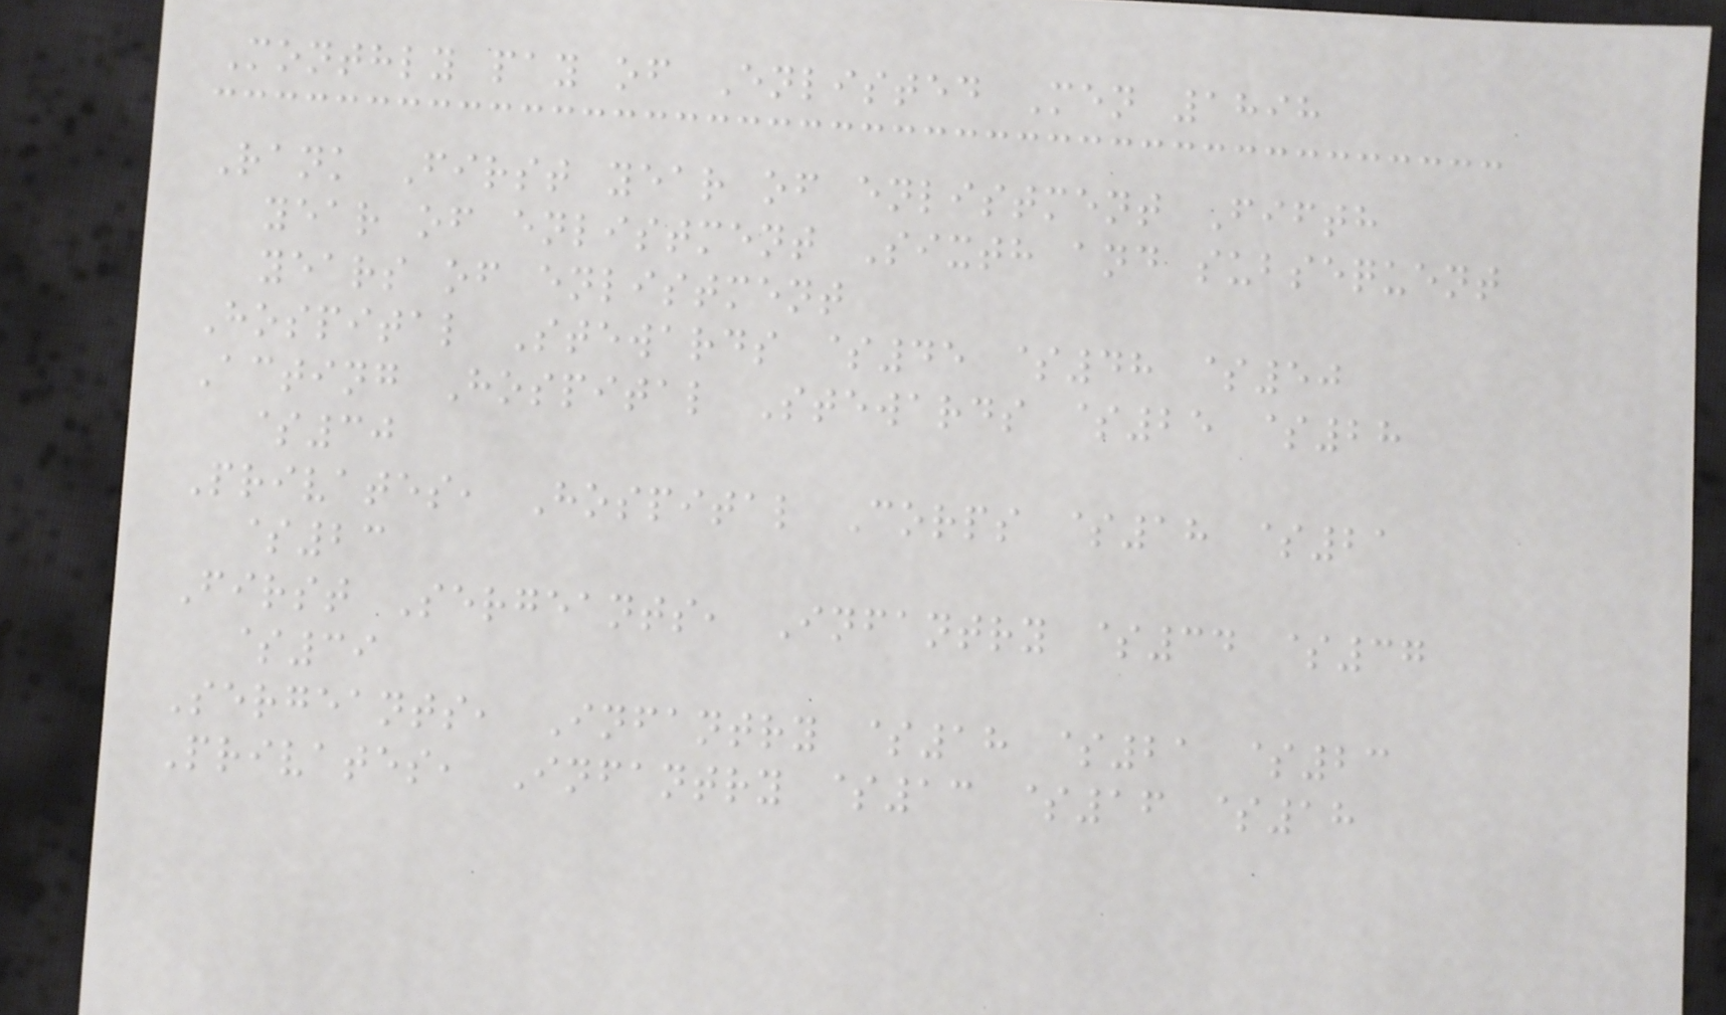Monthly pay of Enlisted Men 1898
Rank First year of enlistment Fifth
year of enlistment Sixth and subsequent
years of enlistment
Hospital Stewards $45 $48 $50
Acting Hospital Stewards $25 $28
$30
Privates, Hospital Corps $18 $21
$23
First Sergeants, Infantry $34 $37
$39
Sergeants, Infantry $18 $21 $23
Privates, Infantry $13 $16 $18
